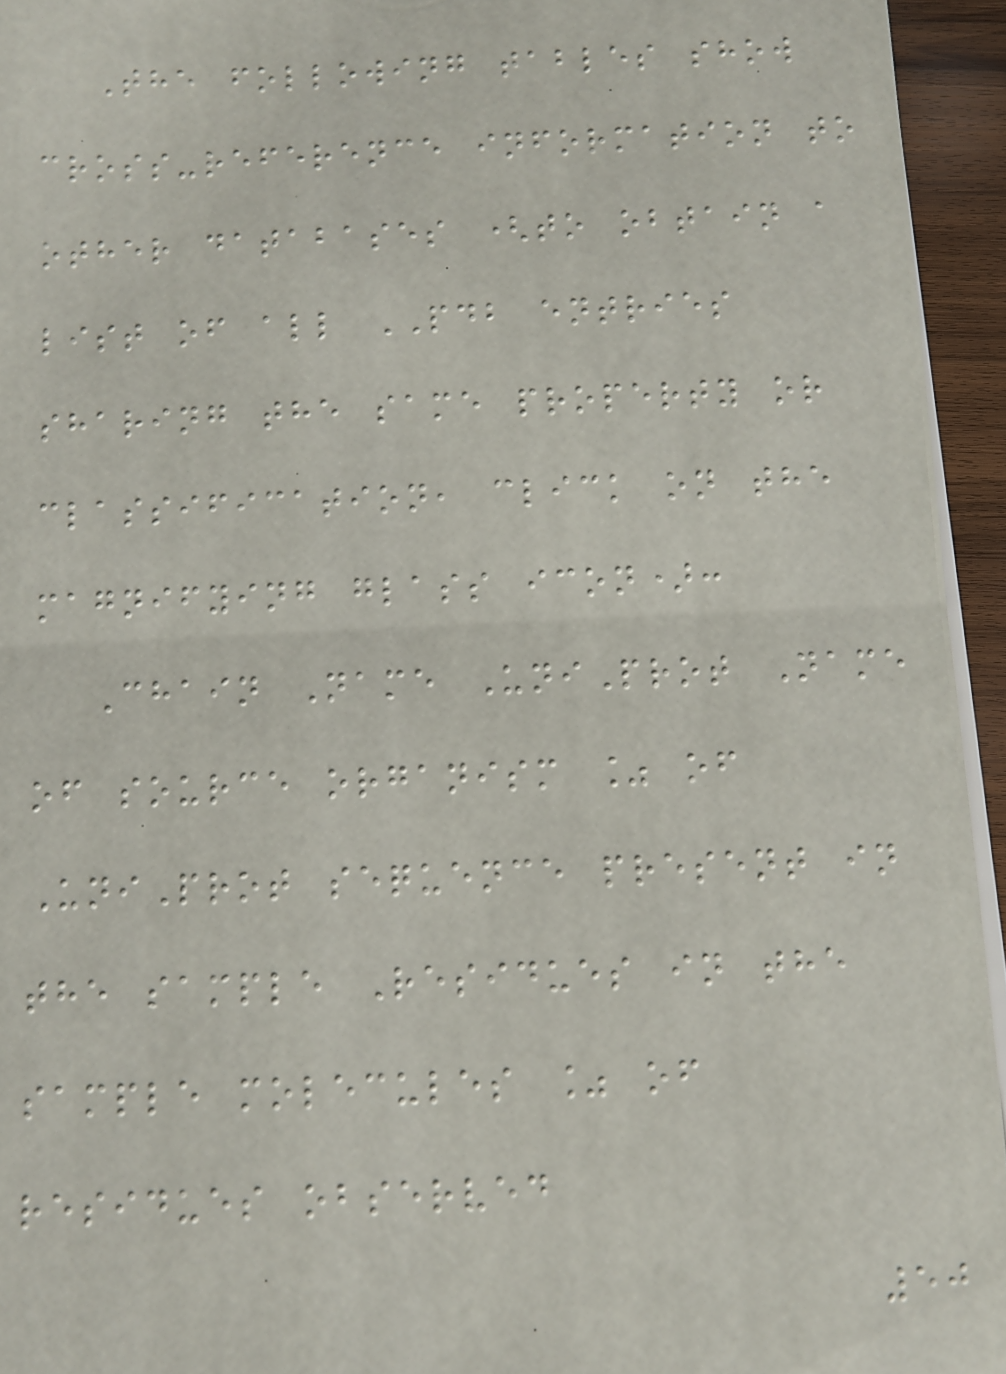The following tables show
cross-reference information to
other databases (to obtain a
list of all PDB entries
sharing the same property or
classification, click on the
magnifying glass icon):
Chain Name UniProt Name
of source organism % of
UniProt sequence present in
the sample Residues in the
sample molecules % of
residues observed
50
